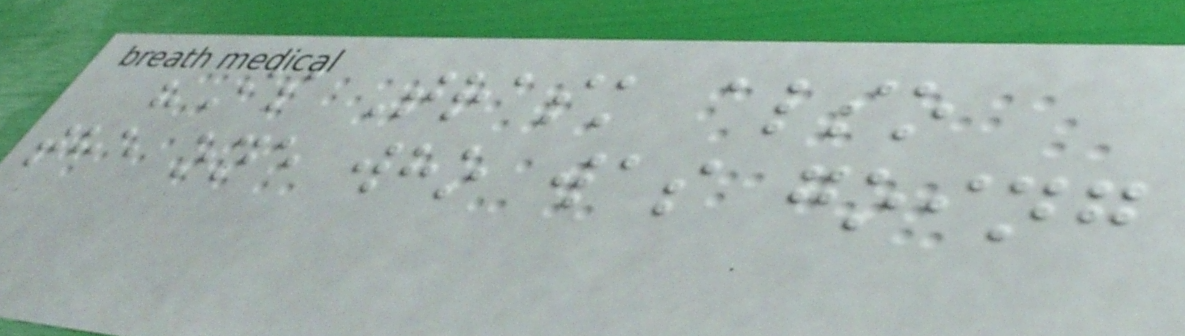"Is Trask also
the one who was going
